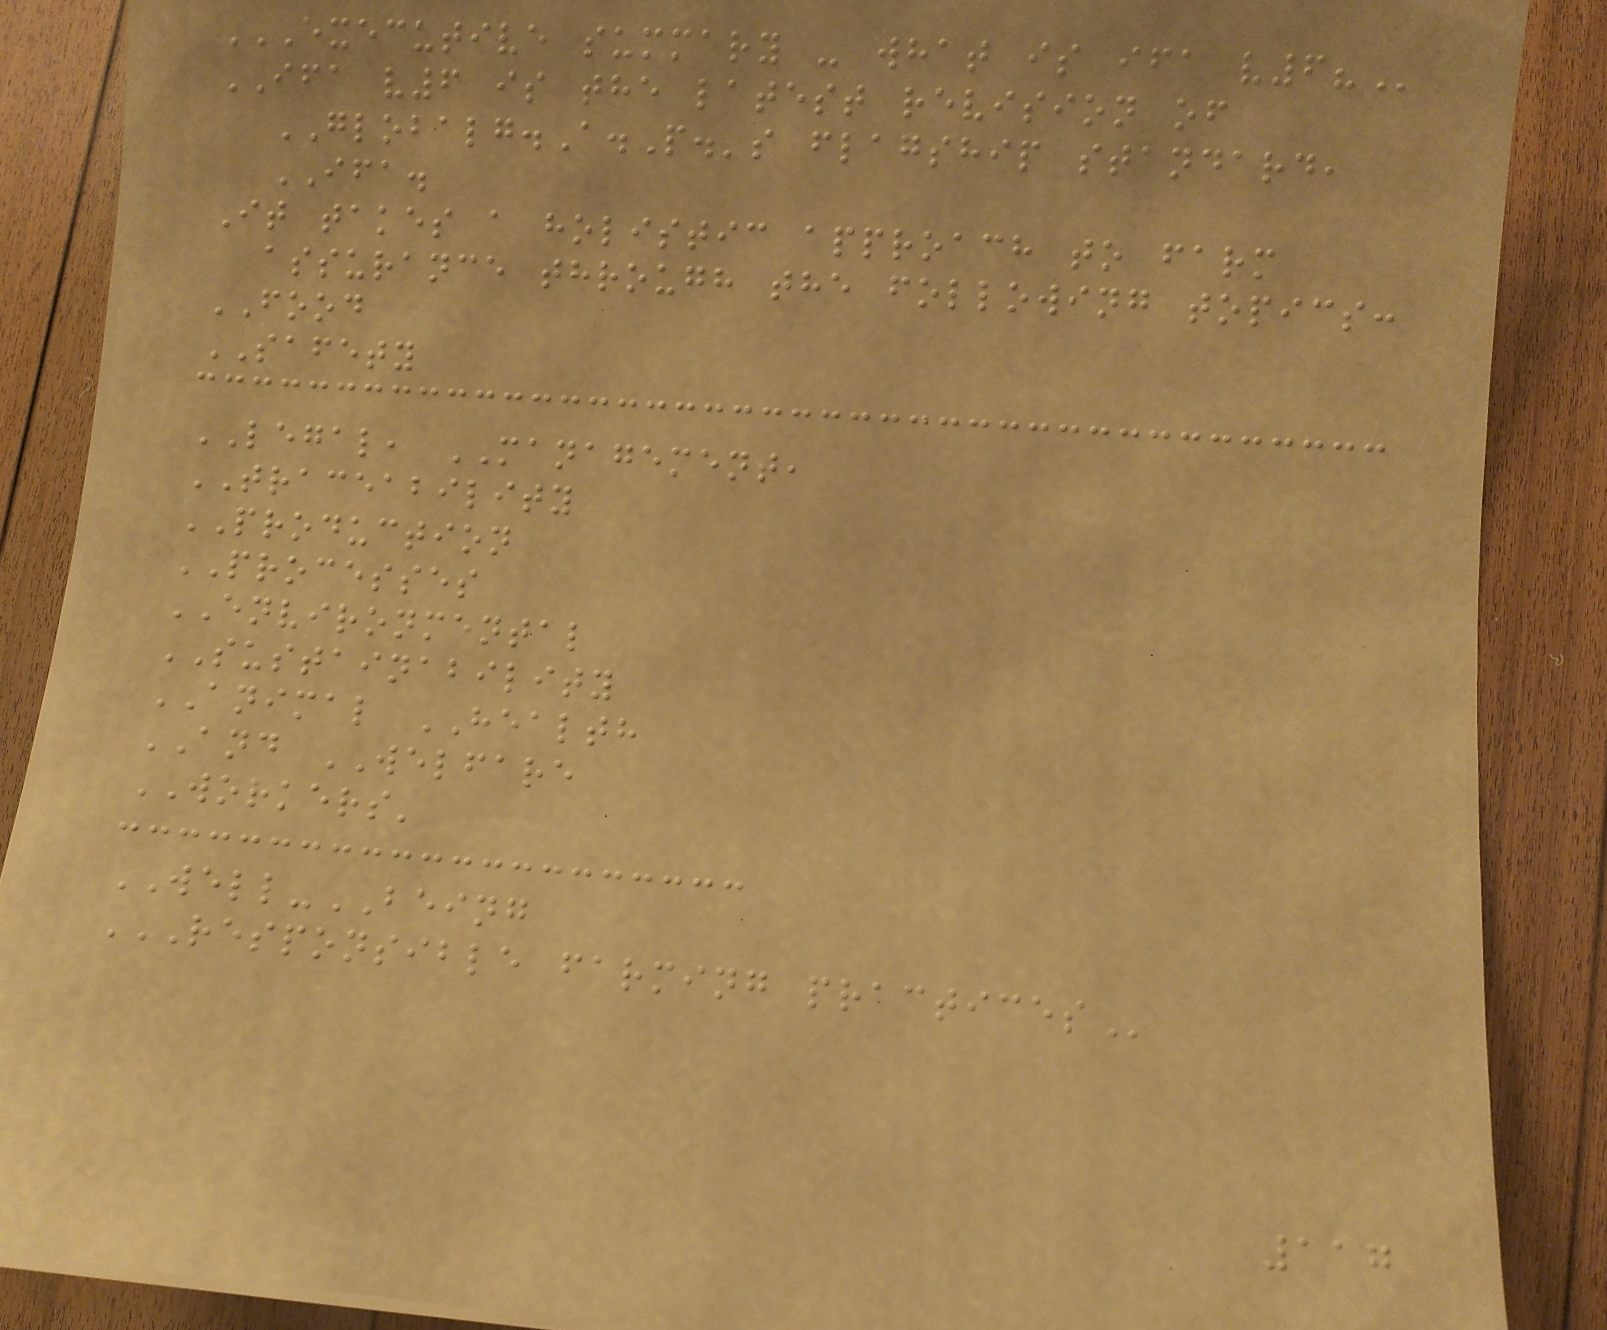EXECUTIVE SUMMARY - WHAT IS IFA V6?
IFA v6 is the latest revision of
GLOBALG.A.P.'s flagship standard,
IFA.
It takes a holistic approach to farm
assurance through the following topics:
FOOD
SAFETY
LEGAL, MANAGEMENT,
TRACEABILITY
PRODUCTION
PROCESSES
ENVIRONMENTAL
SUSTAINABILITY
ANIMAL HEALTH
AND WELFARE
WORKERS'
WELL-BEING
RESPONSIBLE FARMING PRACTICES
117
